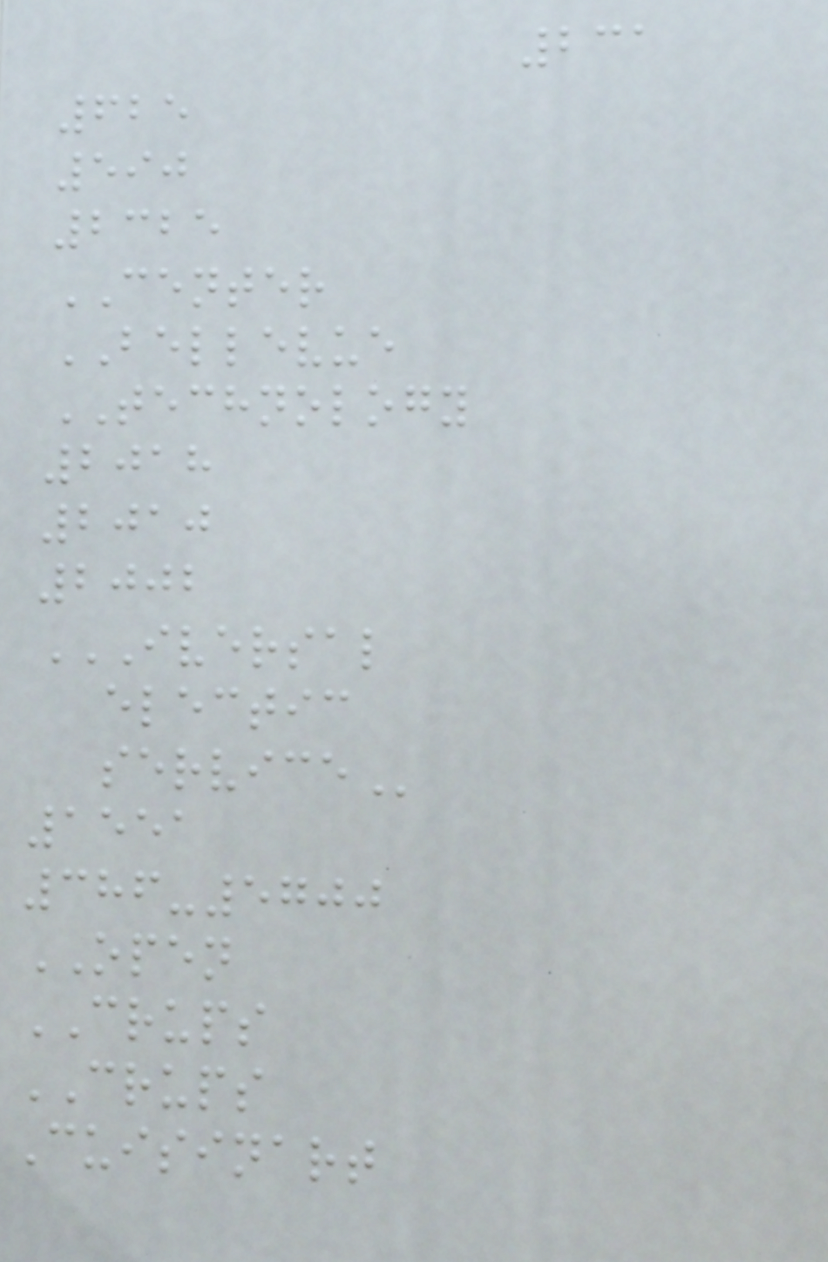231
625
590
2325
CENTER
BELLEVUE
TECHNOLOGY
2018
2010
2002
IVERSAL
ELECTIC
SERVICE
1551
386-5700
OPEN
CRUPS
CRUPS
Cuisinart
